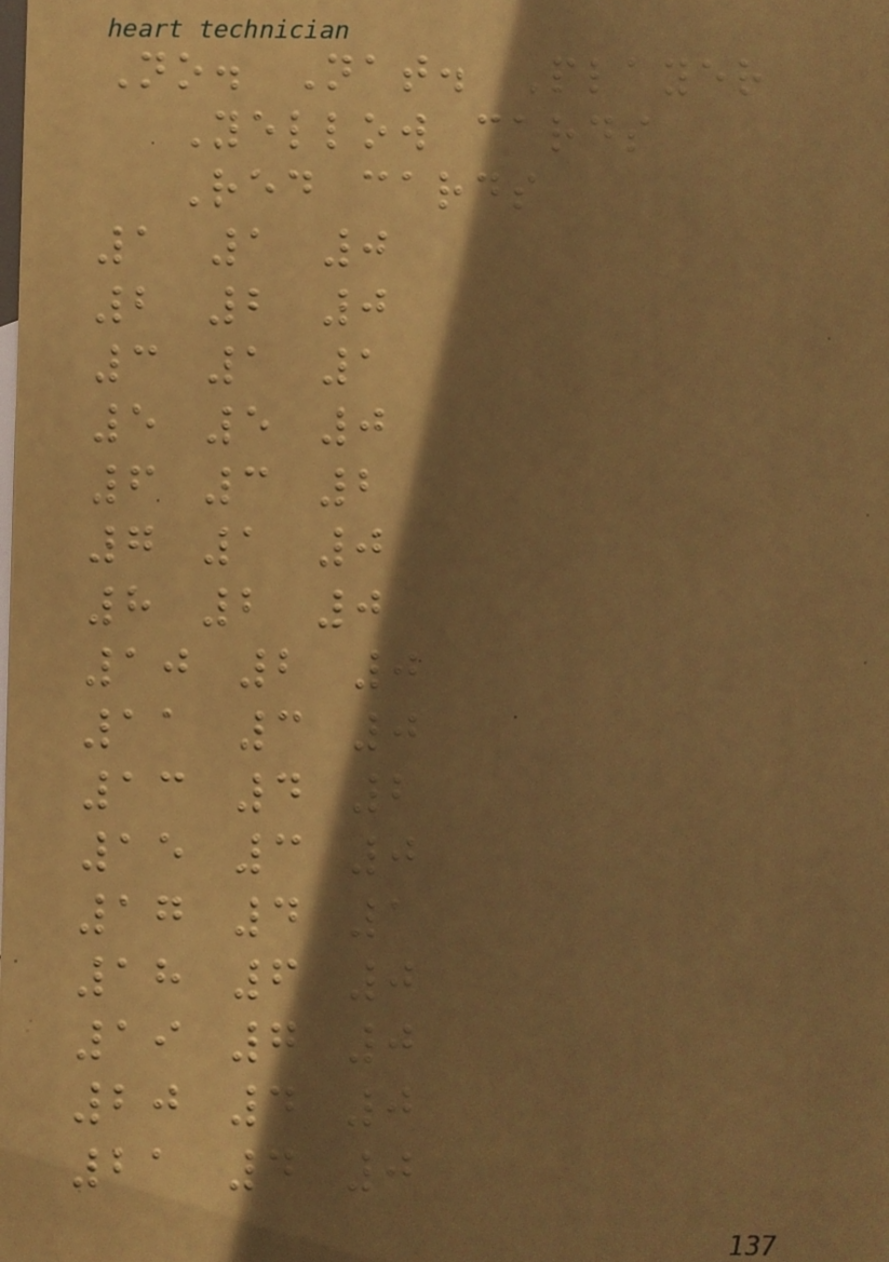No. Nat. Player
Yellow cards
Red cards
1 1 0
2 2 0
3 1 1
5 5 0
6 3 2
7 1 0
8 2 0
10 2 0
11 3 0
13 4 2
15 3 0
17 4 1
18 6 0
19 7 0
20 4 0
21 4 0
